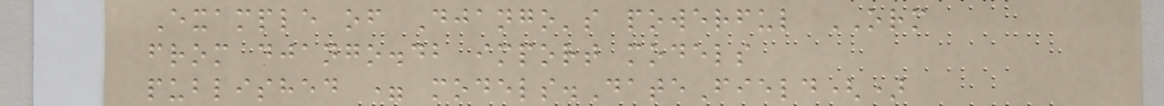Example of Django's powerful ORM
from django.db import models
published = models.DateField()
